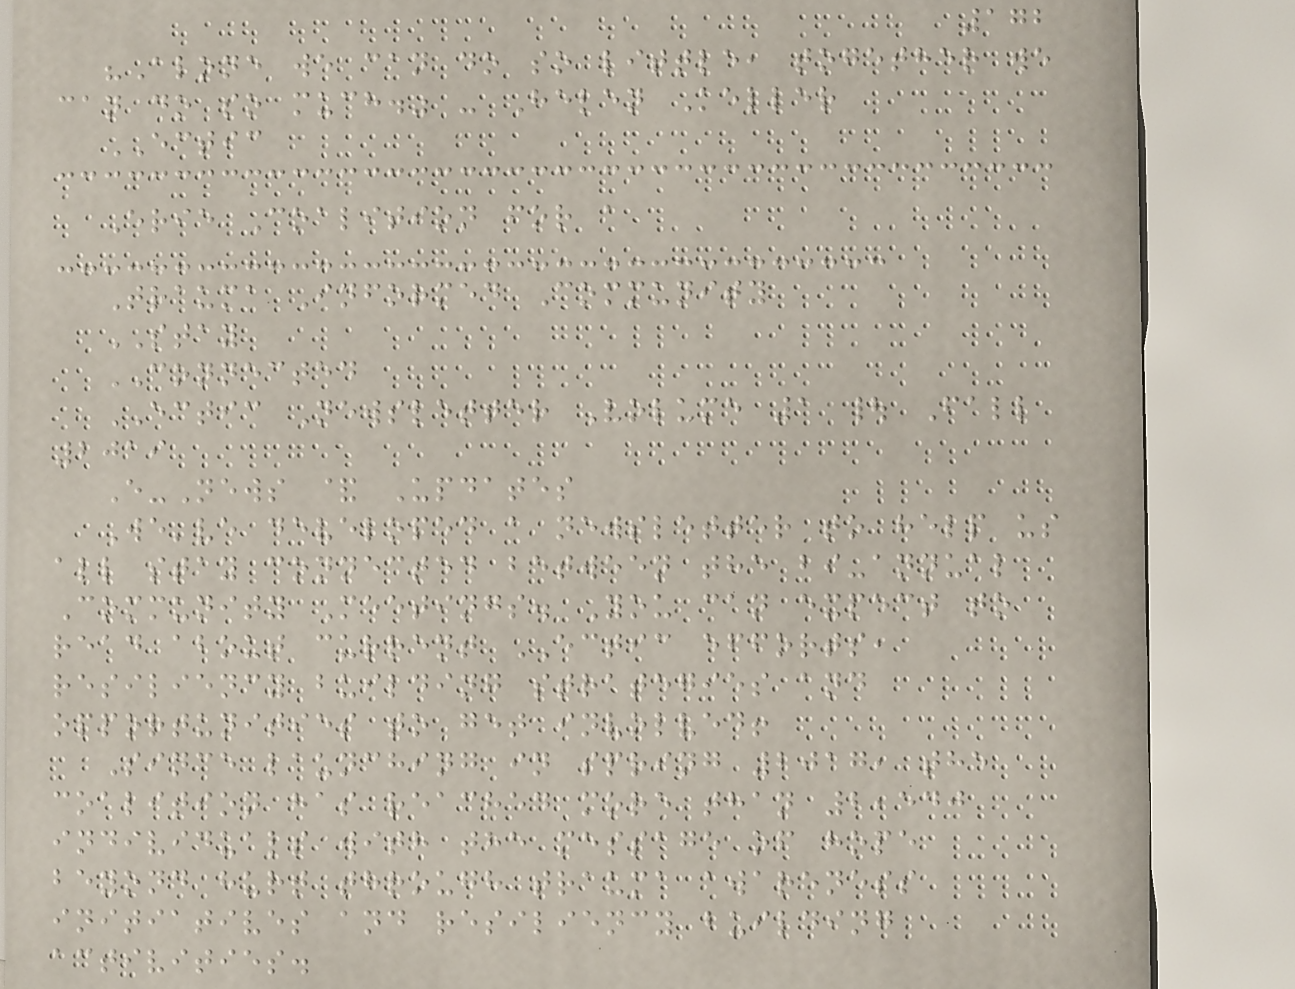172
"Alone we can do so little, together we
can do so much." - Helen Keller
ECTIC
Erie Coalition for a
Trauma Informed Community
STAY
CONNECTED
ECTIC Newsletter Volume 1 | Fall
2019
E-News & Updates
We've developed a newsletter to help us
all stay connected between the bi-annual
Community Meetings. You can expect to
read about current ECTIC efforts,
resiliency building strategies and
opportunities to get involved!
Since launching in spring 2017, the
coalition has reached more than 2,540
individuals with the message of hope
beyond hurt through trauma awareness
initiatives and resiliency building
activities.
